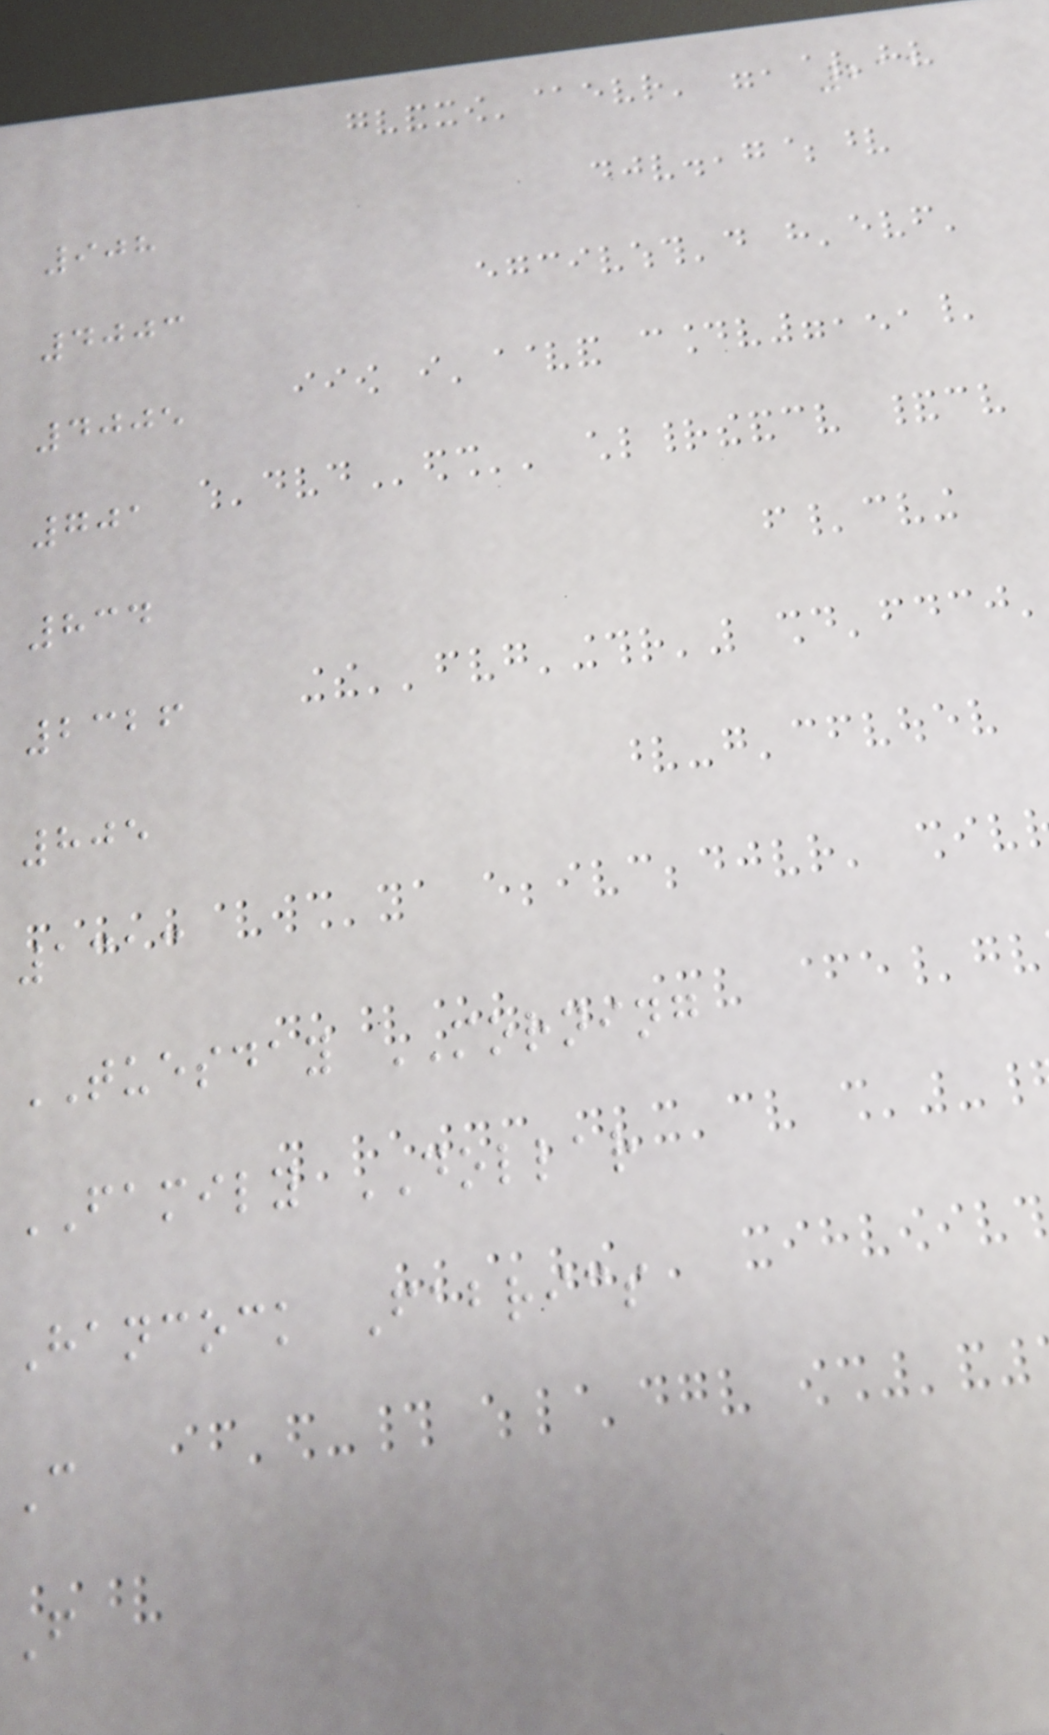211
908
4003
4005
701
834
2326
805
1313
TUESDAY MORNING
FAMILY DOLLAR
Hancock Fabrics
C
F
